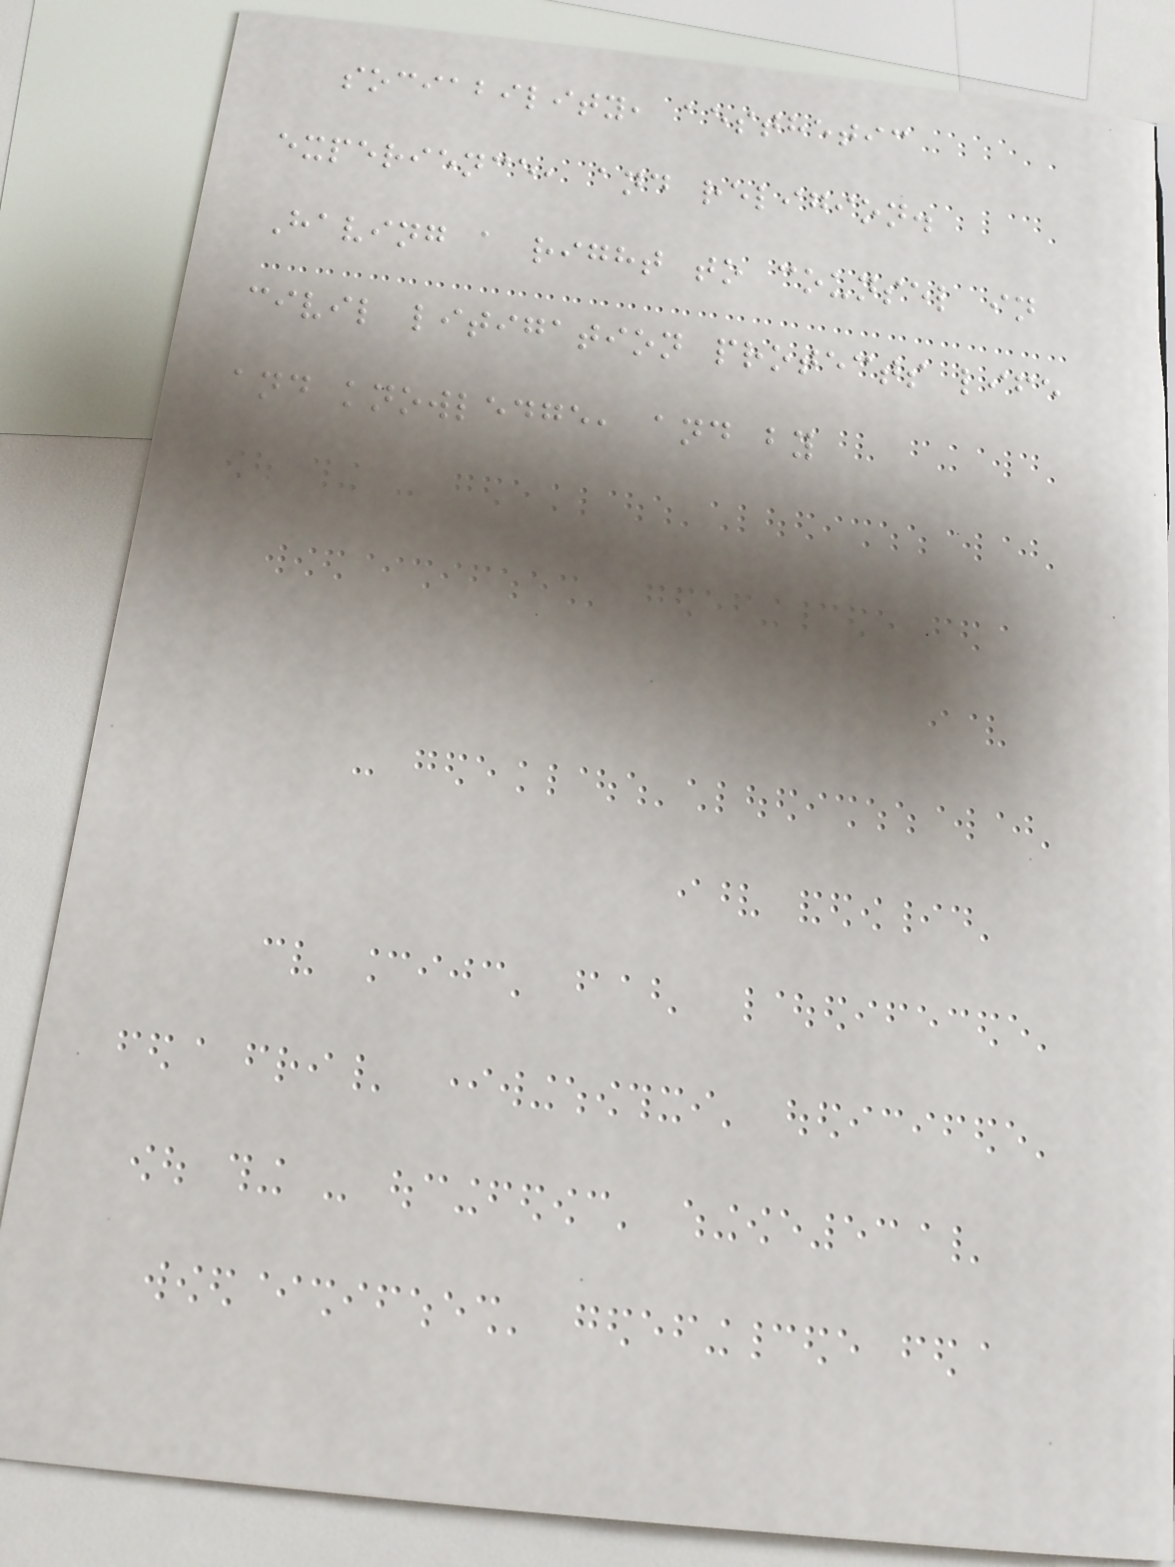sociability, aesthetic
experience, and religion.
Having a right to counsel in
civil litigation protects life
and knowledge, and by
